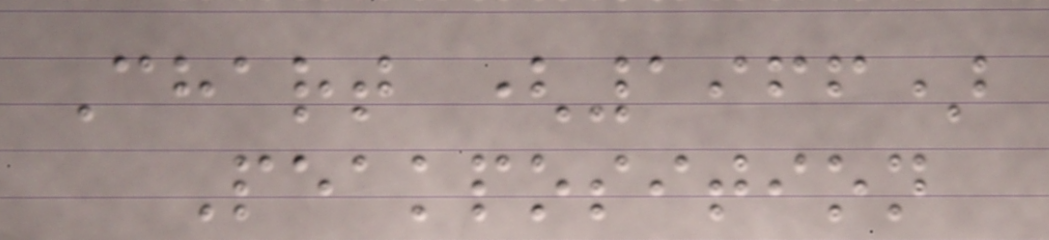Chart (1966)
Peakposition
